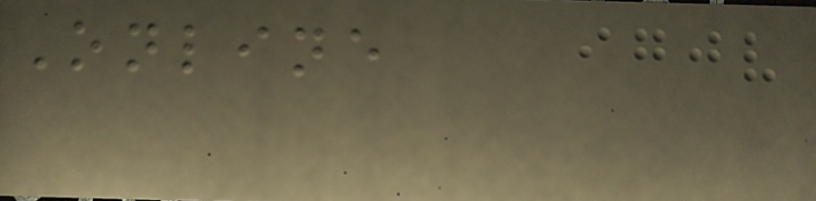Online
